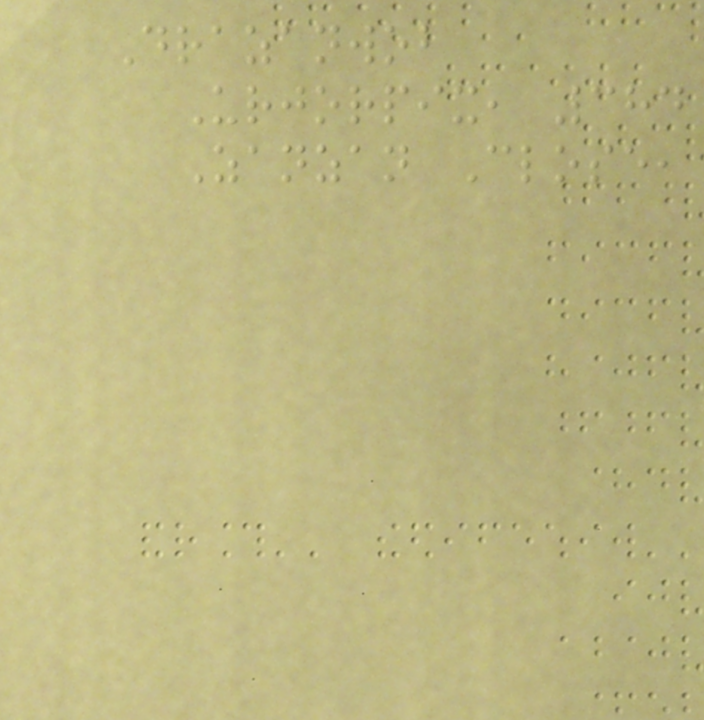Drazanwob
Urjorpix, 384
Zanzan Close,
